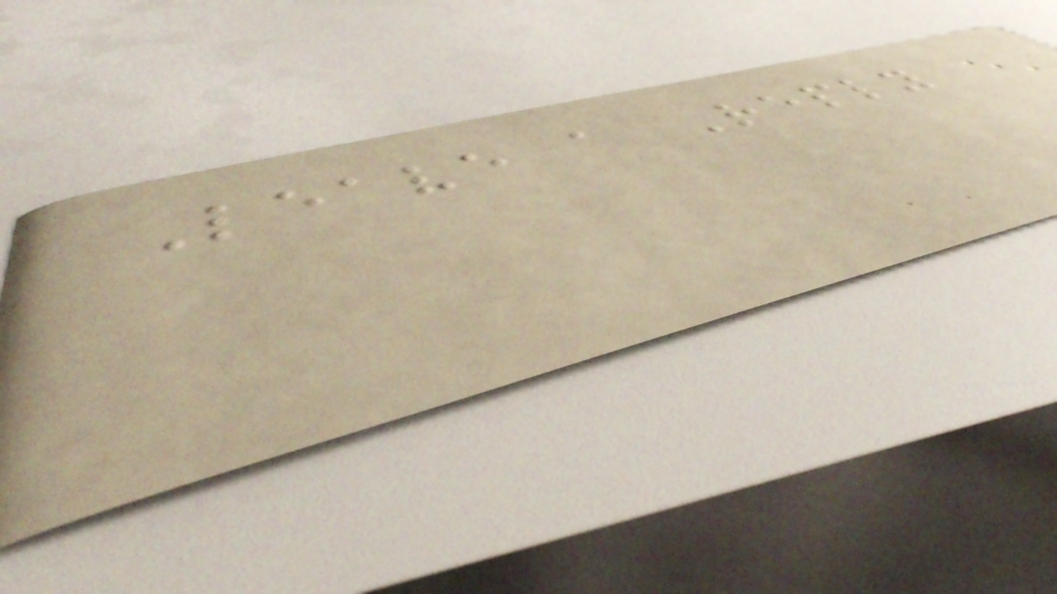Leave a Reply
